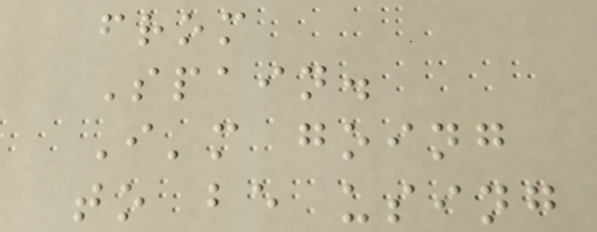from
Spain.
I'm going
to be using
